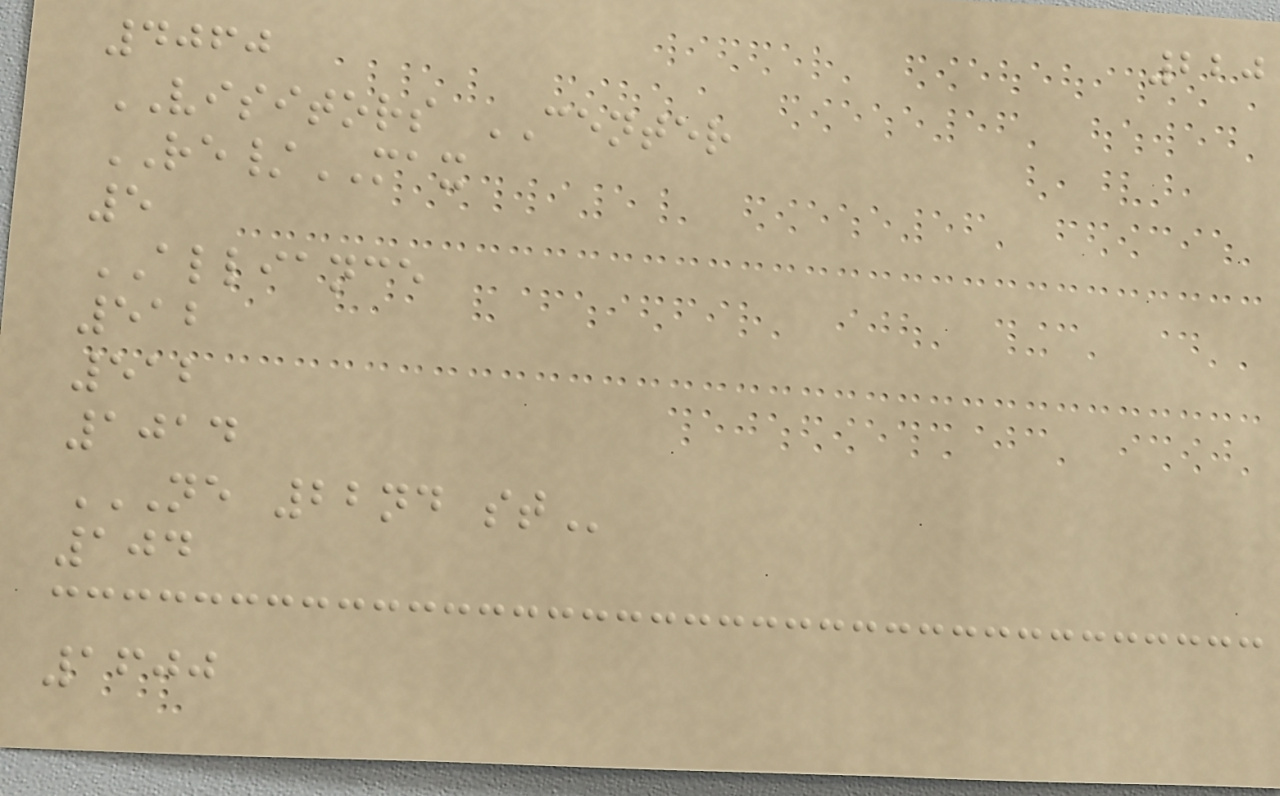220
4060
VISITORS CENTER
RE/MAX
5
ALLIANCE
512
512
1014
NE 22ND ST
104
1600
